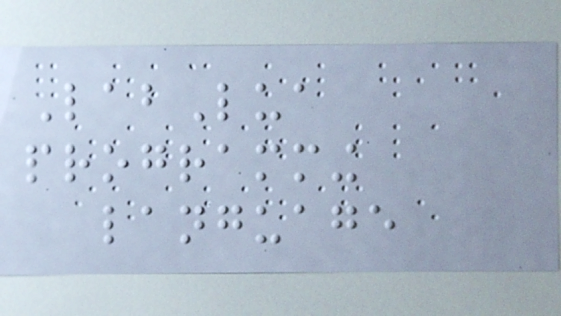LabLua
programming
language
